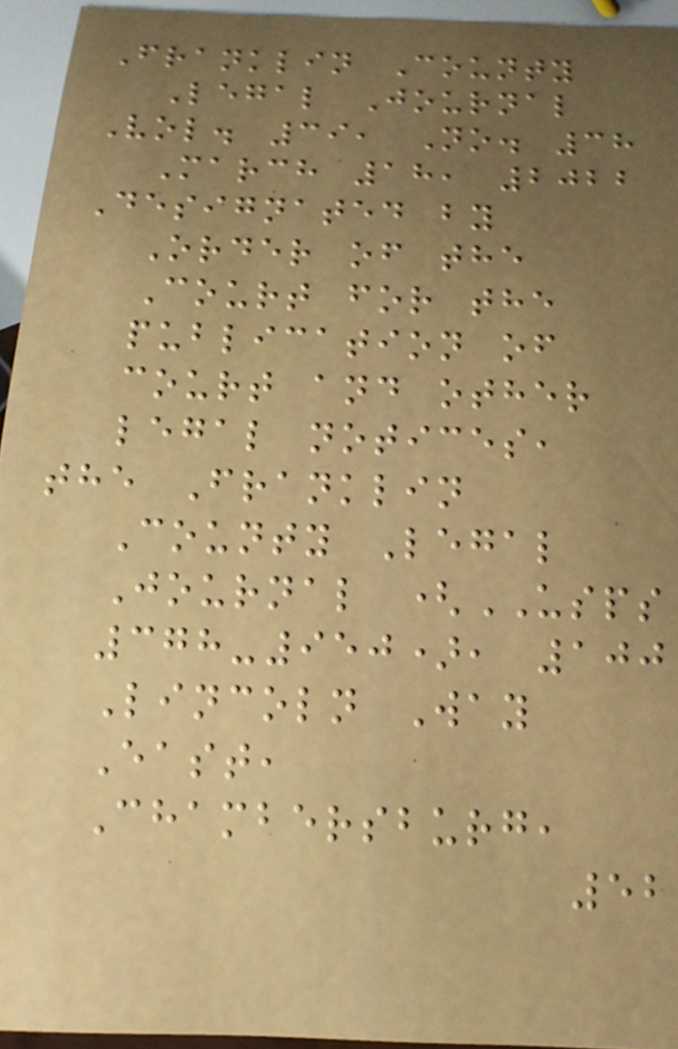Franklin County
Legal Journal
Vol. 39, No. 38
March 18, 2022
Designated by
Order of the
Court for the
publication of
court and other
legal notices,
the Franklin
County Legal
Journal (USPS
378-950), 100
Lincoln Way
East,
Chambersburg,
52
